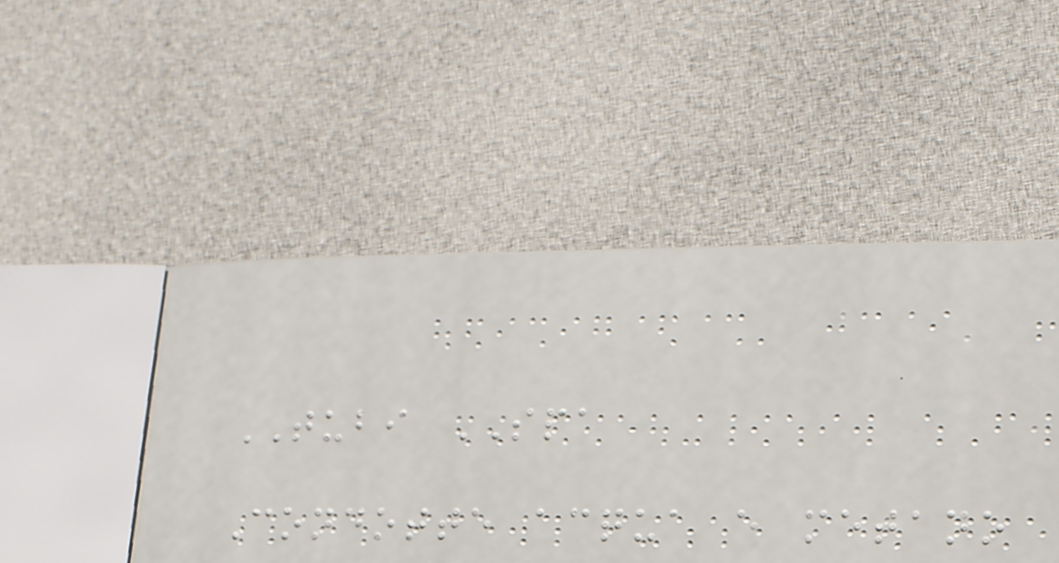TUBI SPA
Condotte acqua e metano
